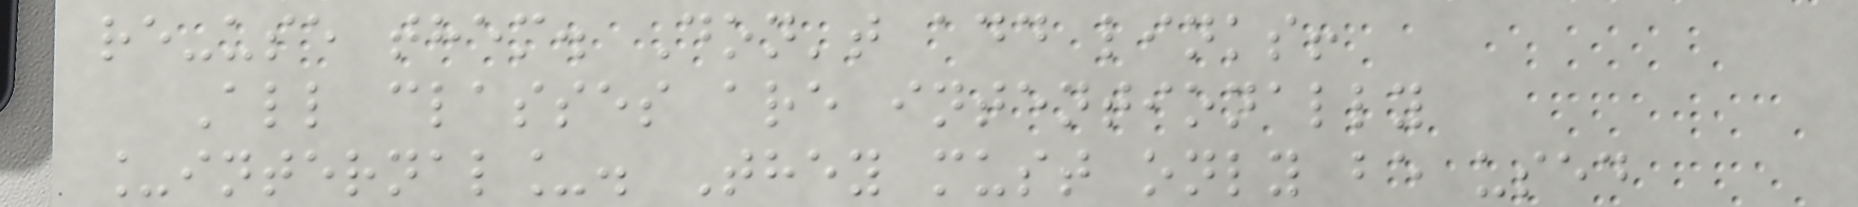re-use them. Don't add links!
All classes are intentionally
_internal_. They must only be used
